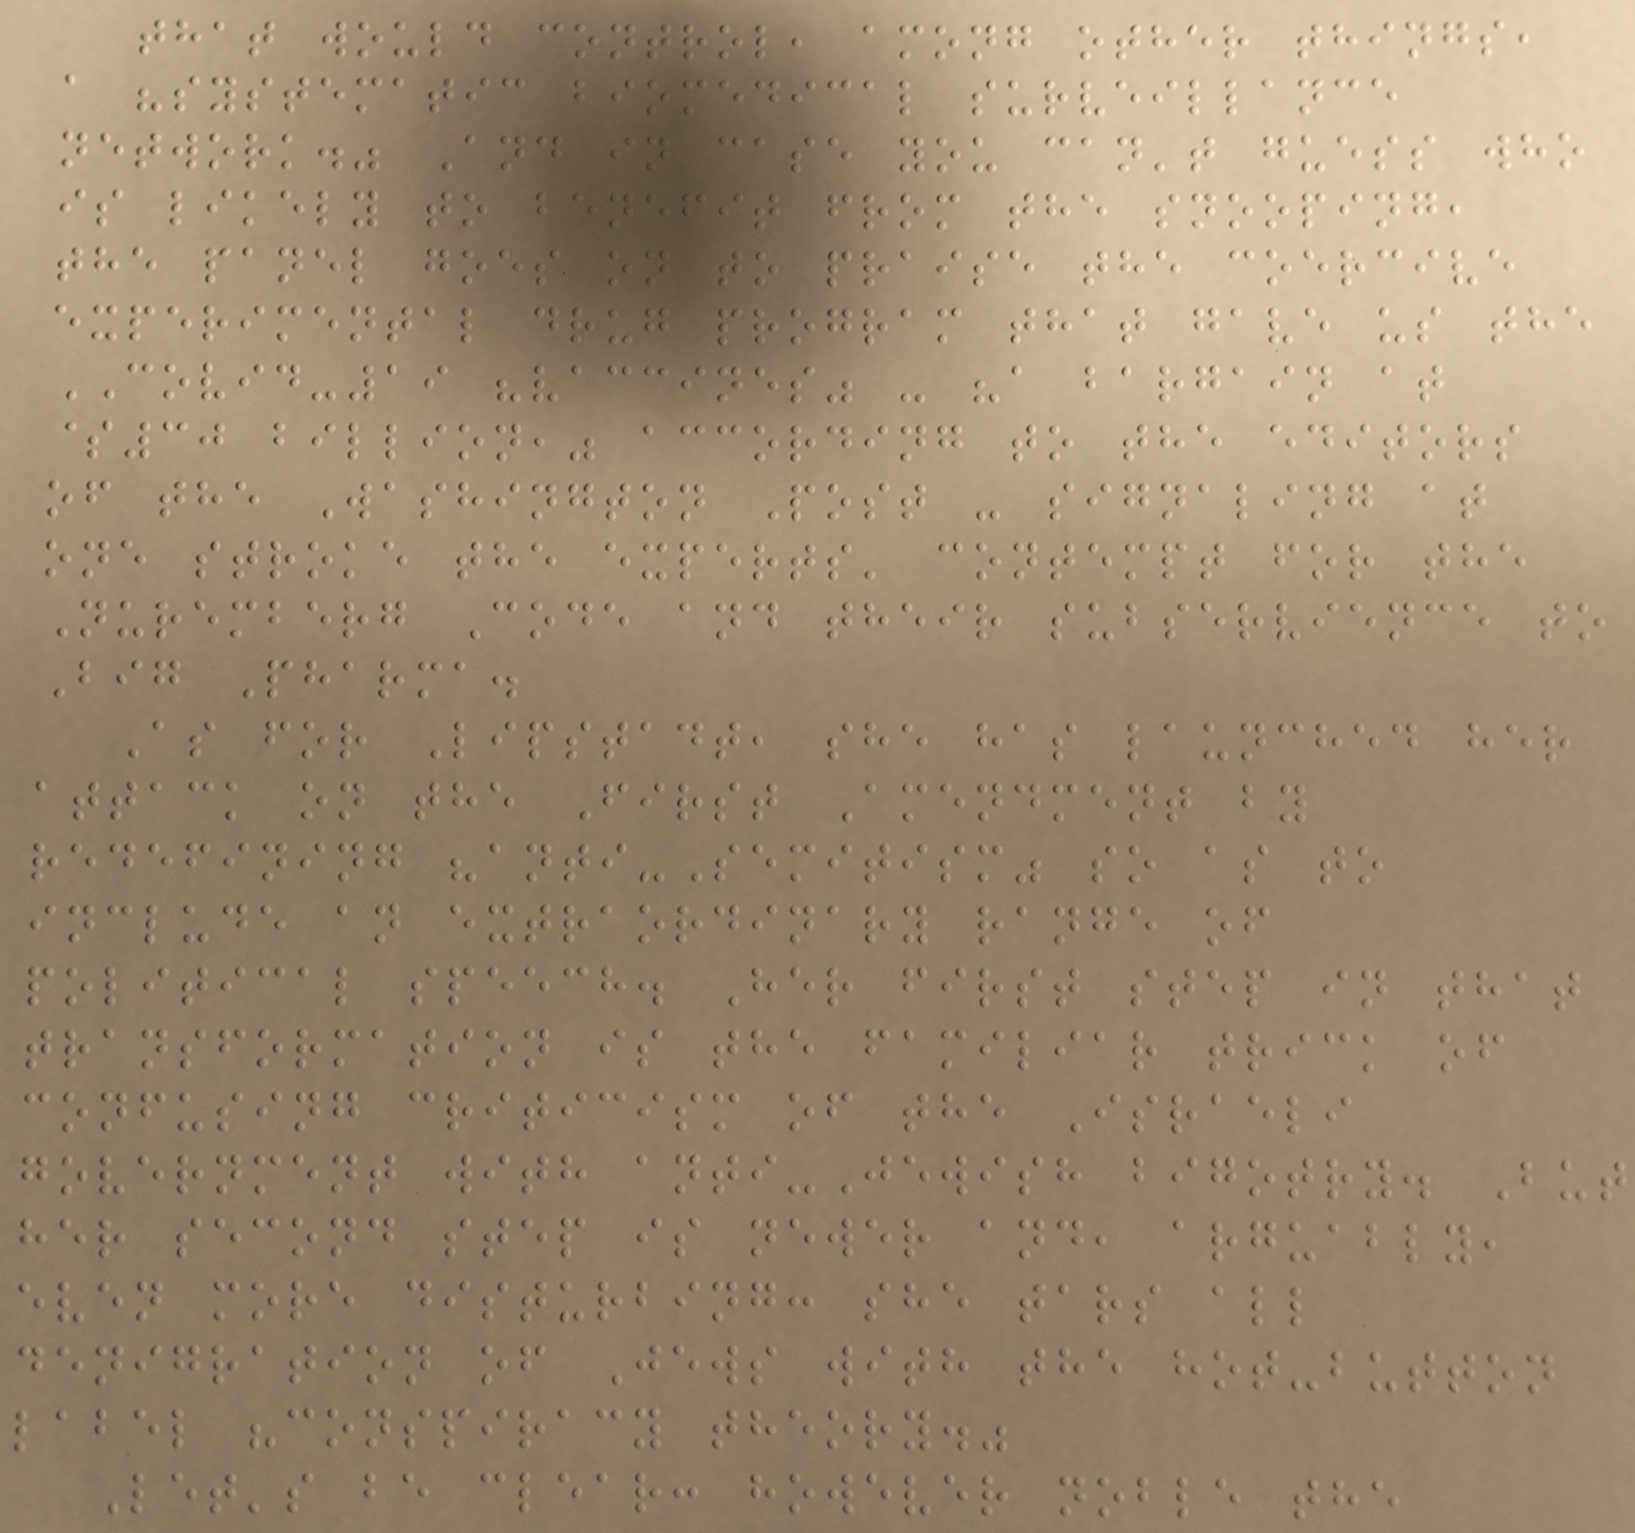that would control, among other things,
a "systematic biomedical surveillance
network." And in case you can't guess who
is likely to benefit from the snooping,
the panel goes on to praise the coercive
experimental drug program that gave us the
COVID-19 "vaccines" - "a bargain at
$30 billion," according to the editors
of the Washington Post - signaling at
one stroke the experts' contempt for the
Nuremberg Code and their subservience to
Big Pharma.
As for Lipstadt, she has launched her
attack on the First Amendment by
redefining "anti-Semitism" so as to
include an extraordinary range of
political speech. Her first step in that
transformation is the familiar trick of
confusing criticism of the Israeli
government with anti-Jewish bigotry. But
her second step is newer and, arguably,
even more disturbing: she tars all
denigration of Jews with the hot-button
label "conspiracy theory."
Let's be clear: however noble the
